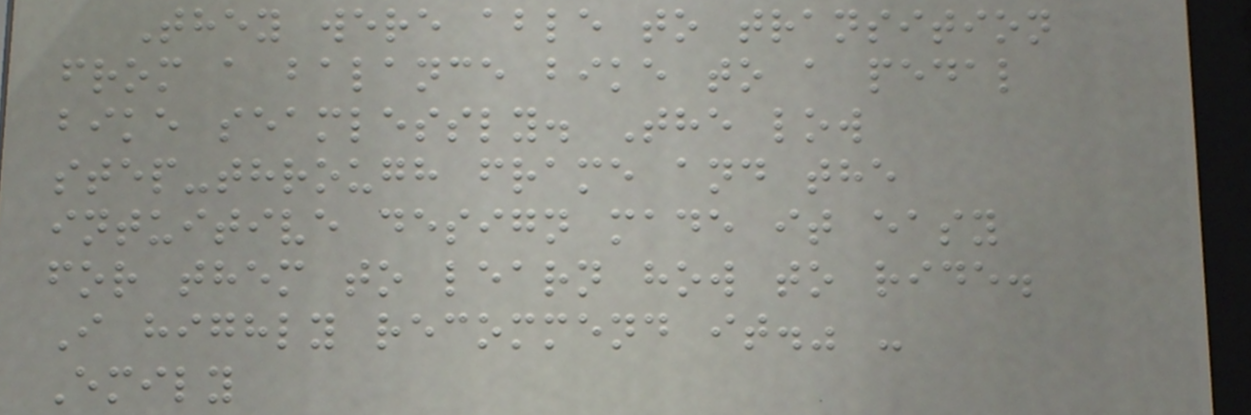They were able to transition
from a balance bike to a pedal
bike seamlessly. The low
step-through frame and the
intuitive design made it easy
for them to learn how to ride.
I highly recommend it." -
Emily
